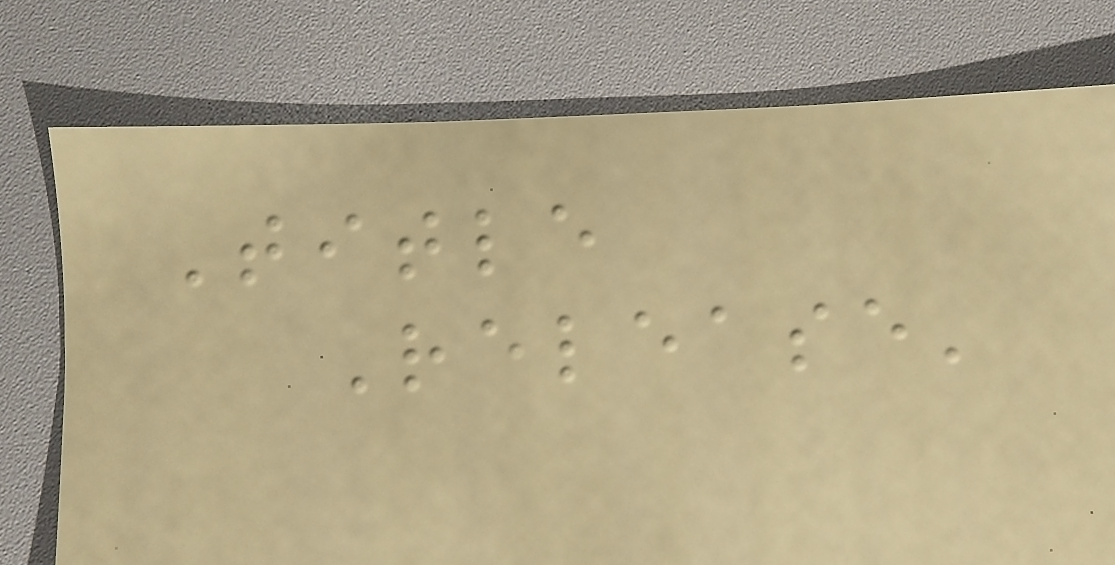Title
Release'
